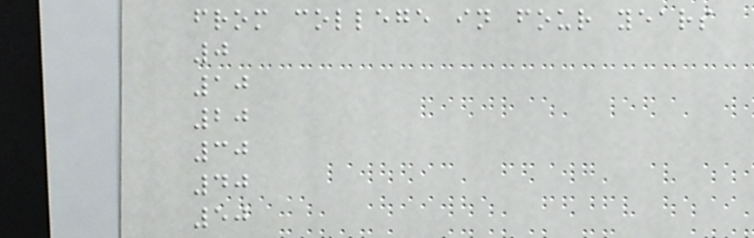from college in four years
0
10
20
30
40
50
